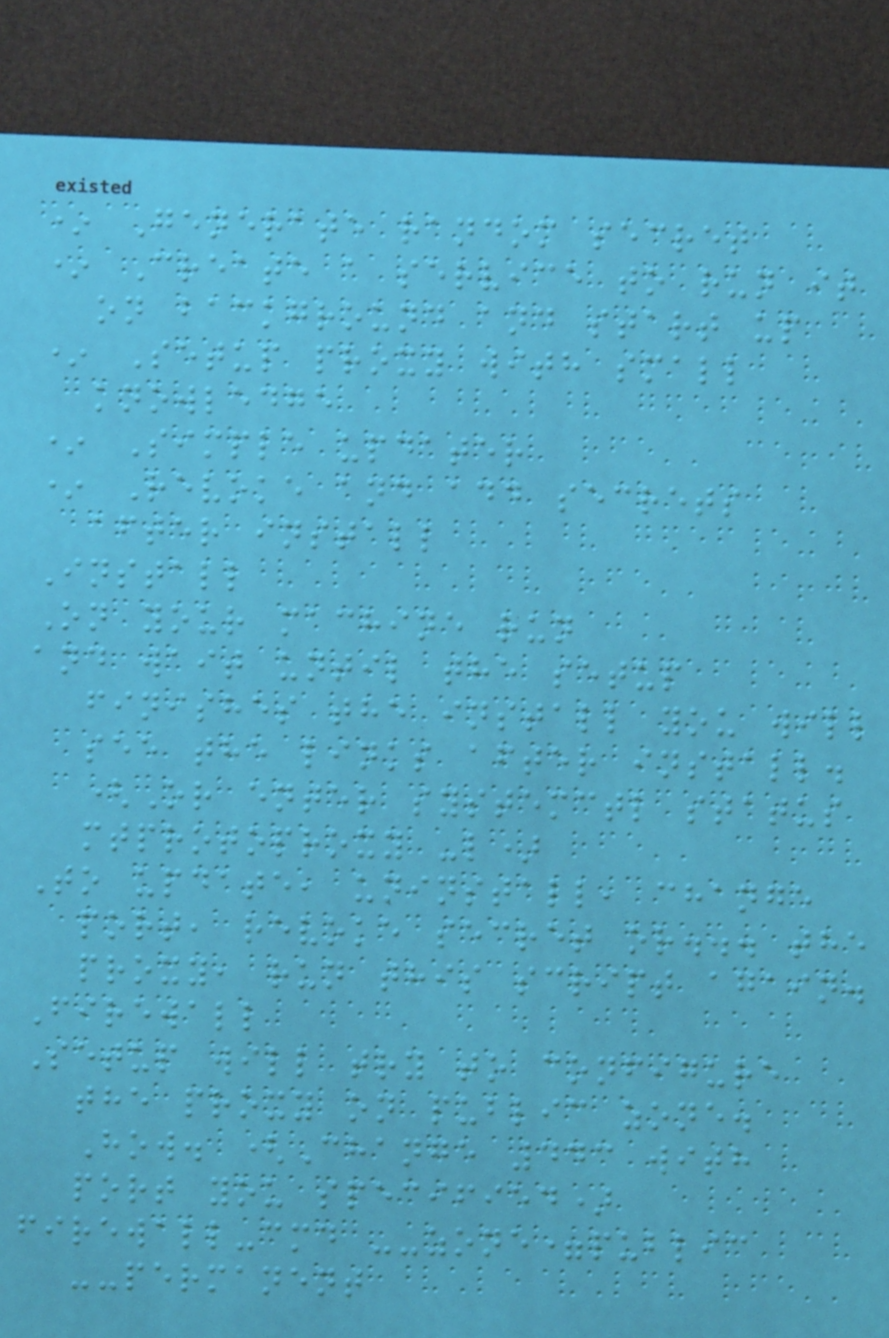* Generate random secret
* Create a service to run it
on background and start up
* Setup proxy with small
knowledge
* Simple updater
* Revoke and add secrets
after install
Install
On your machine run
and wait until the setup
finishes the install you will
see the links after install.
(Or enter systemctl status
mtprotoproxy -l)
To update, uninstall, change
port, revoke secret or... the
proxy, run this script again.
Firewall
Setup will try to configure
the proxy on public zone.
How. (Change 443 with
port you specified)
firewall-cmd --zone=public
--permanent
